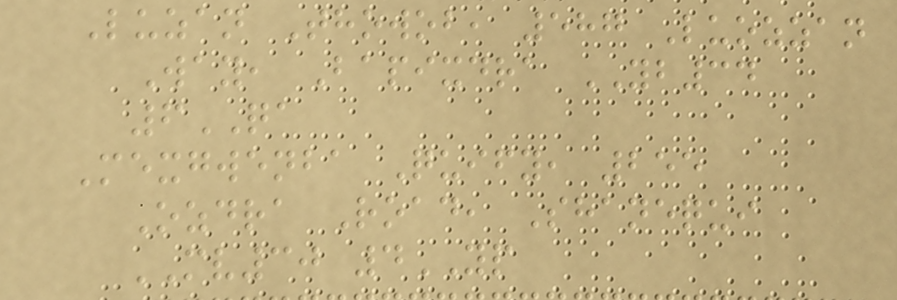Luzan Thowob, 587 Luozzan
Way, Bapixdra YB34
6QA
Mexgwenba Quify, 255
Ozdra Road, Shanequi
MV30 4YP
